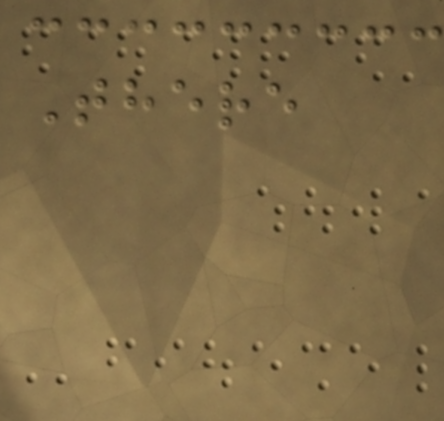There
